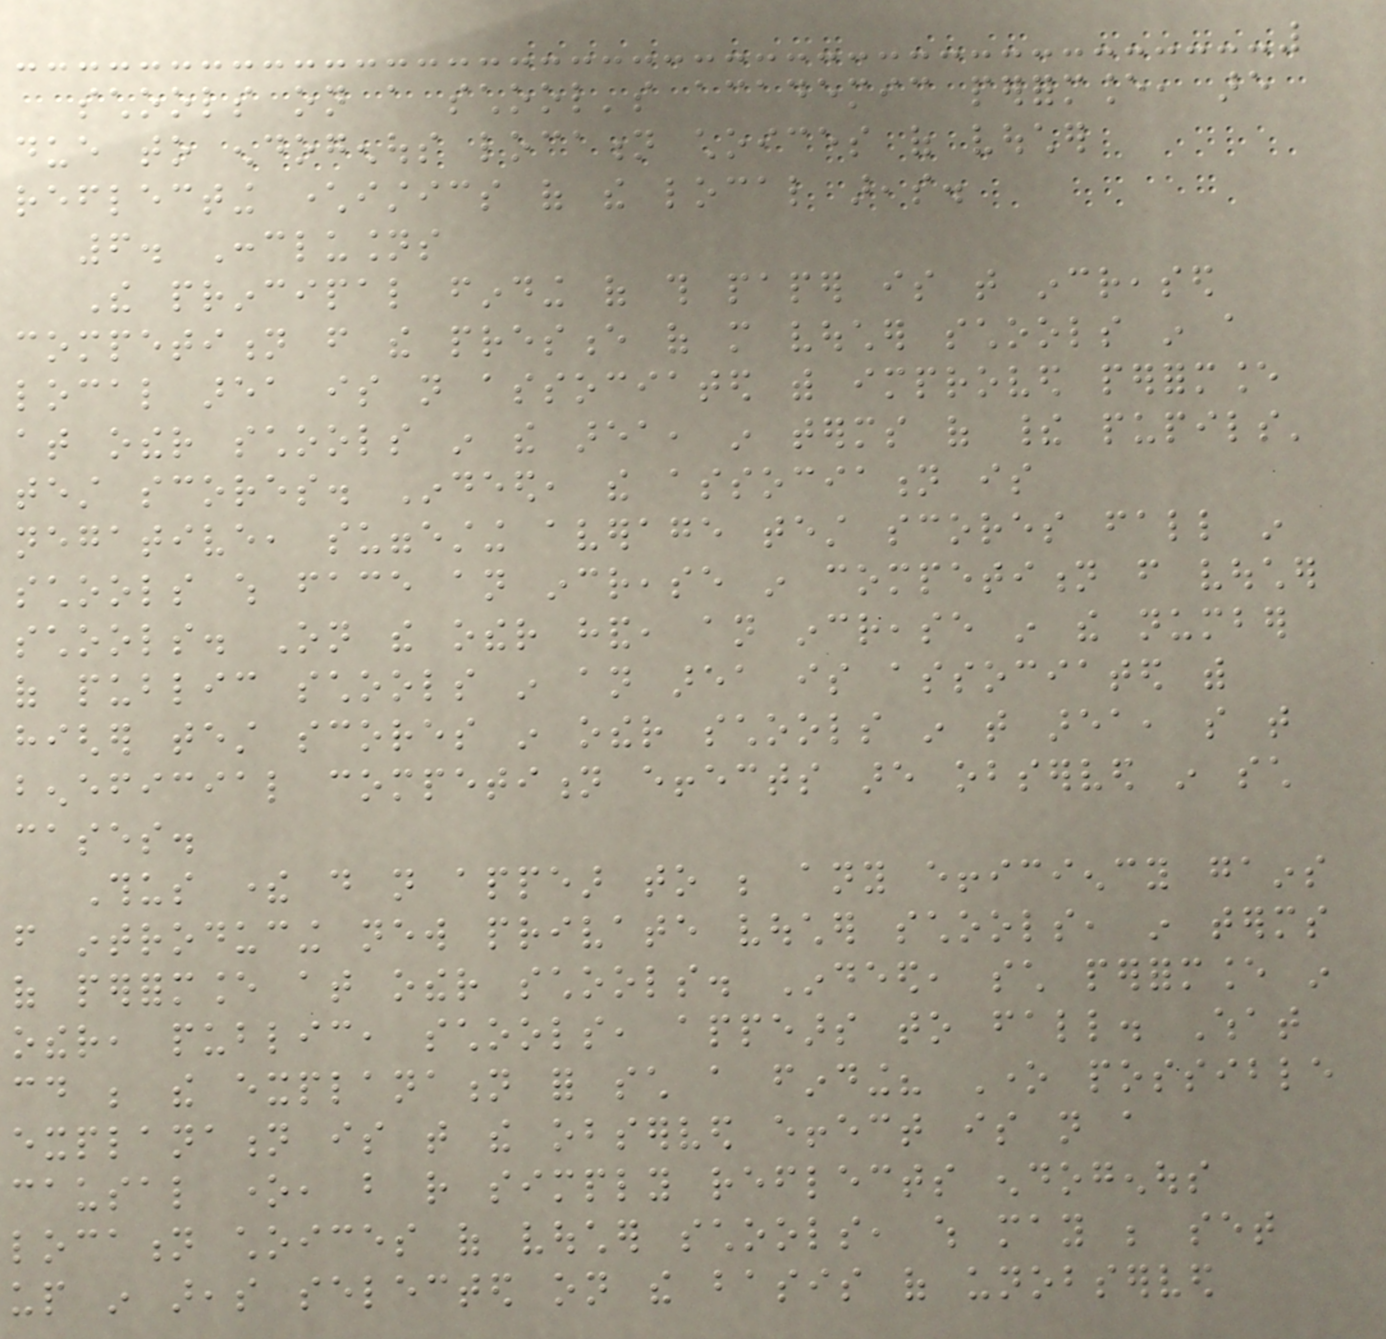schools on a school's academic performance, are
due to endogenous location choices of voucher
reflecting characteristics of the local areas.
6. Conclusions
The principal finding of this paper is that increased
competition from the presence of more voucher schools in a
local area is not associated with improved performance
at other schools in the area, in terms of their pupils'
test scores. Indeed, the association is
negative, suggesting average test scores fall in
schools which face an increase in competition from voucher
schools. On the other hand, an increase in the number
of public schools in an area is associated with
higher test scores in other schools in that area, so that
beneficial competition effects are observed in such
cases.
Thus there do not appear to be any efficiency gains
from introducing new private voucher schools, in terms
of performance at other schools. Indeed, such performance in
other, public, schools, appears to fall. What
could be the explanation for such a finding? One possible
explanation is that the observed effect is not a
causal one, but rather simply reflects endogenous
location choices of voucher schools, which may be set
up in areas selected on the basis of unobserved
